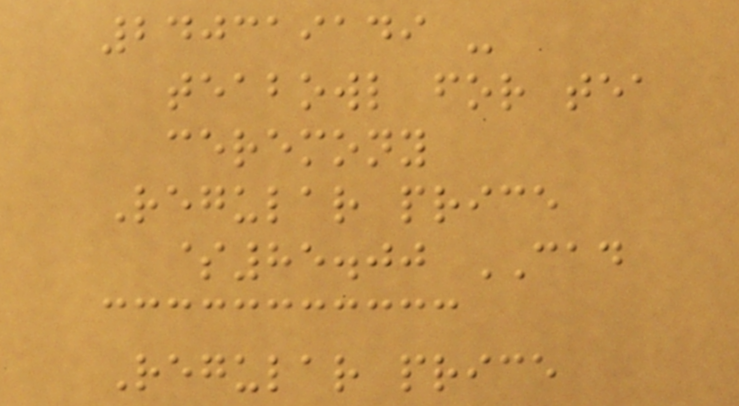240319149 -
teabowl for tea
ceremony
Regular price
$85.00 CAD
Regular price
